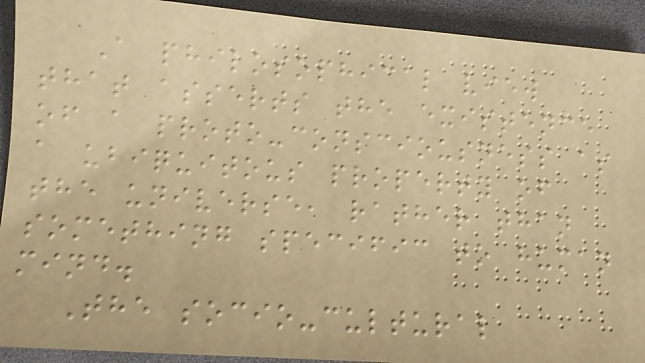A philosophical view
that asserts the existence
of a proto-consciousness as
a ubiquitous property of
the universe, rather than
something specific to human
mind.
The socio-cultural
